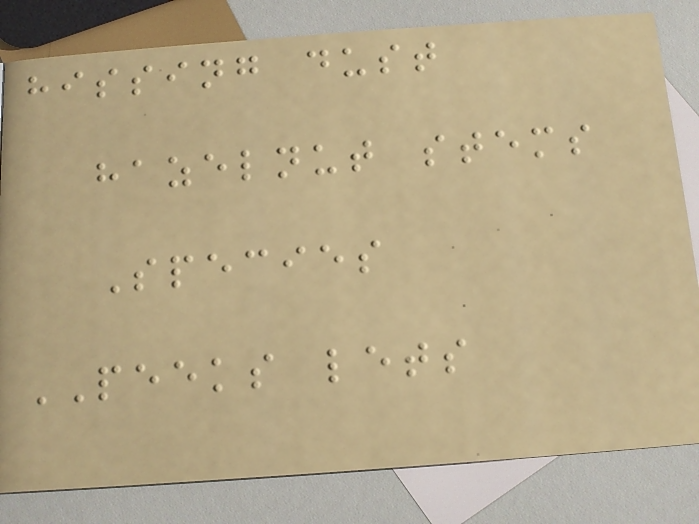hissing dust
hazelnut stems
Species
PEEKS lets
